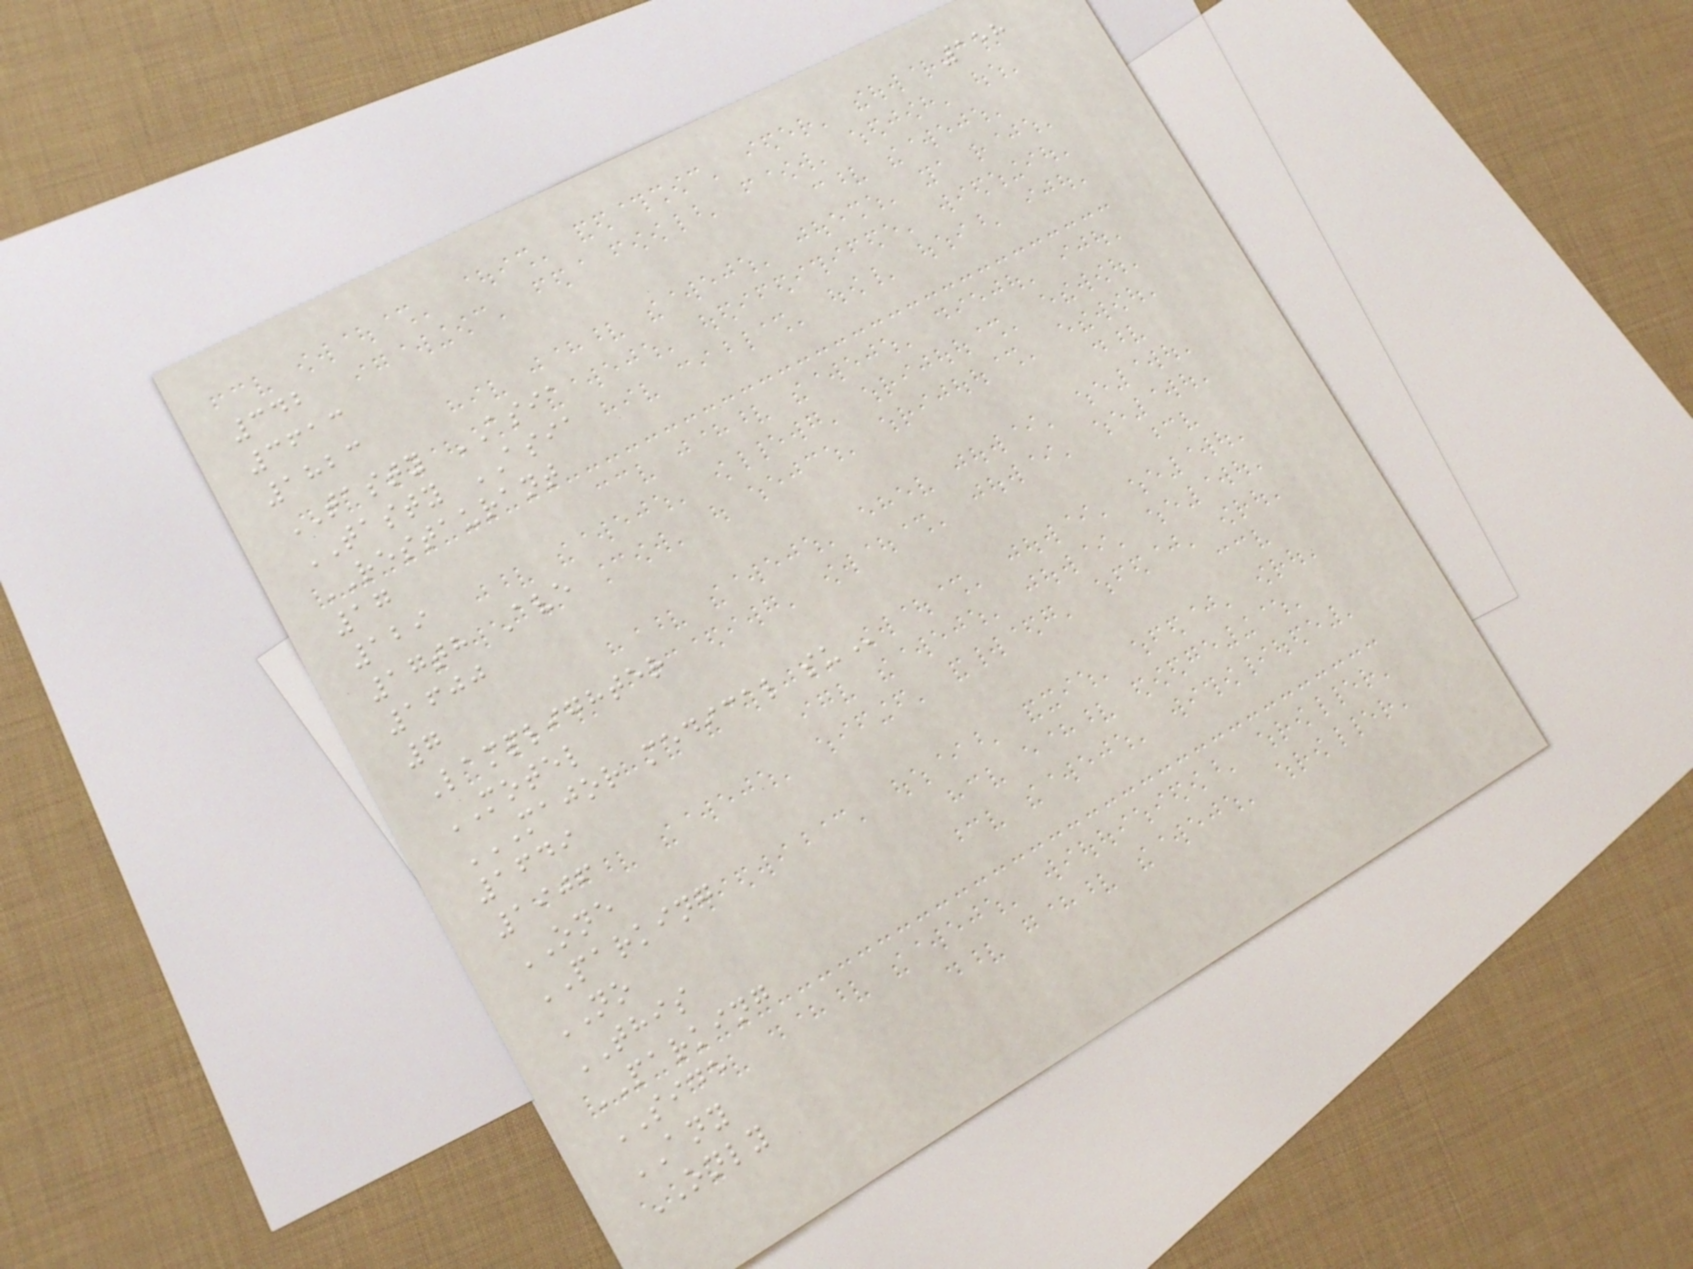158
342
3613
1823
TASTY ASIA
TASTY ASIA
RESTAURANT
17
129
17th Ave
1600
7
Lamplighter
MOTEL
MAJOR MEDICAL SU
1649
1906
ONE
PARKING
NO
THIS
PARKING
SIDE
ANY
ONLY
